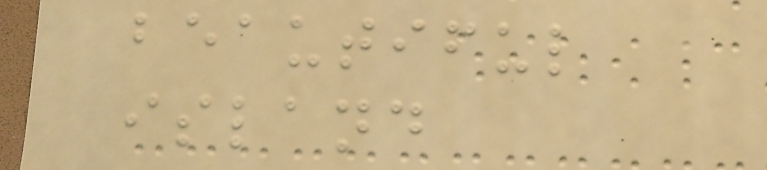beautiful
island
